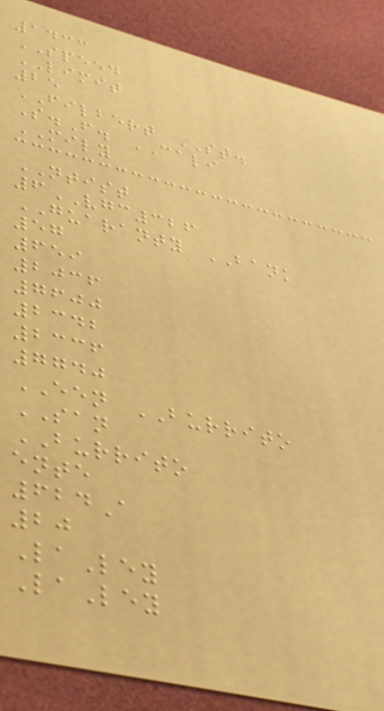1433
SPEED
LIMIT
25
FILBERT ST.
S.F. CALI
MILY
NTIST
6VGC326
GUARANTY BANK
57
659
2036
7600
2342
2336
7740
EEN BURRITO
SAN
BURRITO
ente
624A
20
LaLey
LaLey
